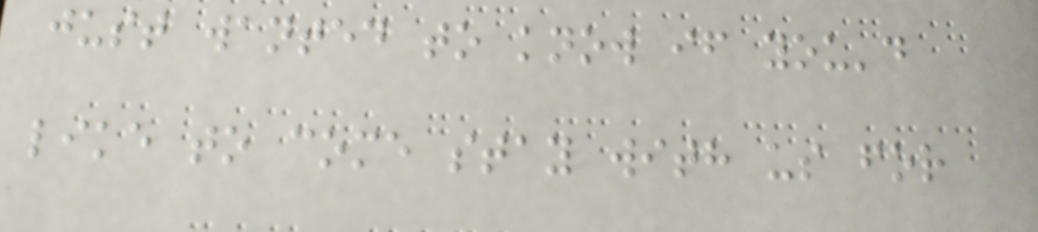just wanted to know if you'd
like to come stay with us for
